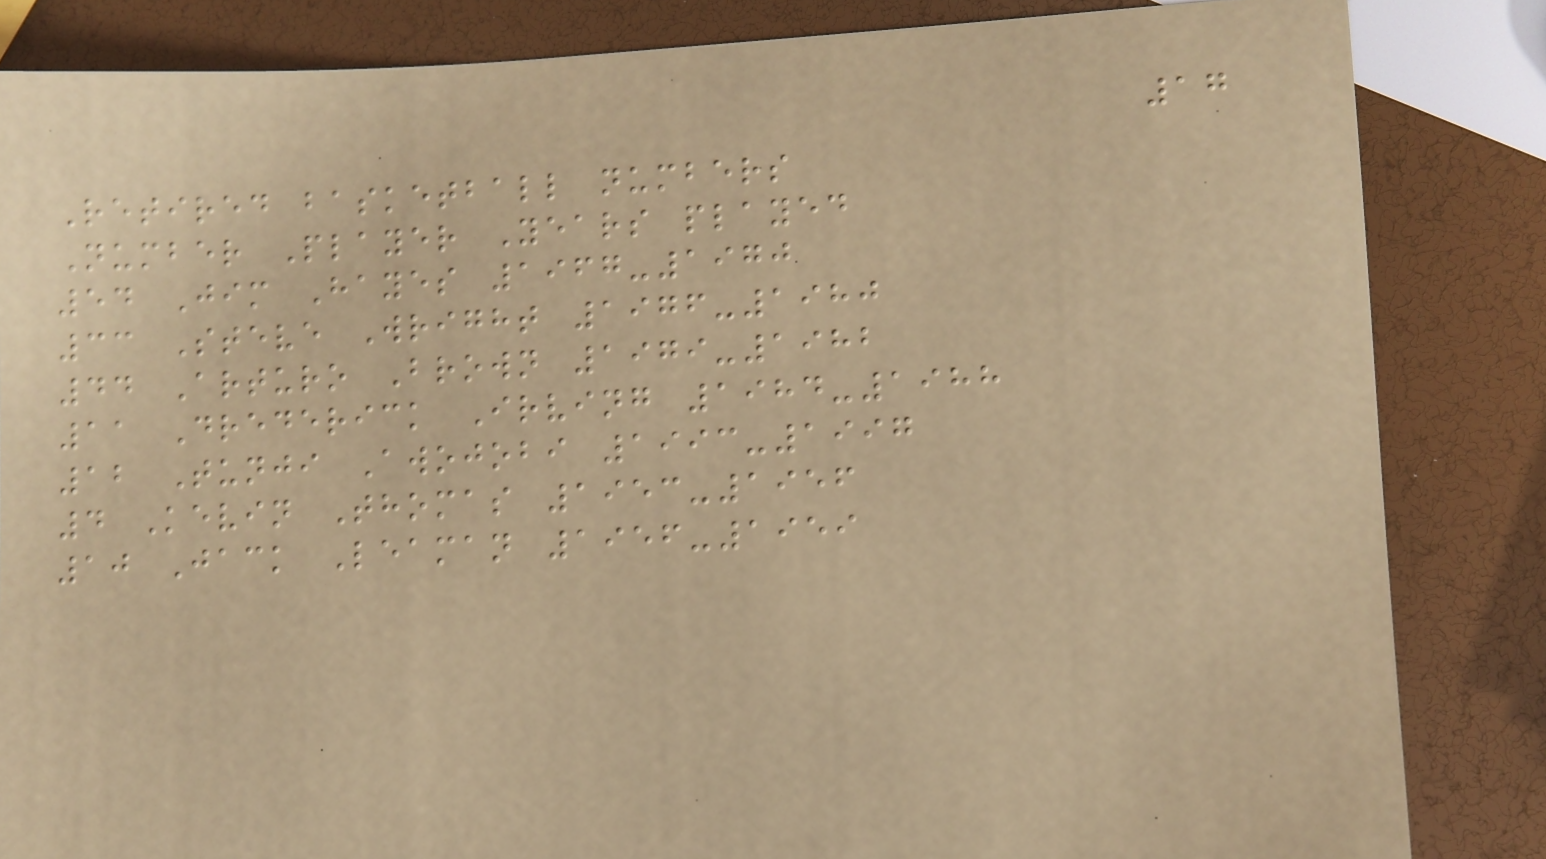17
Retired basketball numbers
Number Player Years played
54 Jim Hayes 1967-1970
33 Steve Wright 1976-1980
44 Arturo Brown 1979-1982
11 Drederick Irving 1984-1988
12 Tunji Awojobi 1993-1997
4 Kevin Thomas 1953-1956
10 Jack Leaman 1956-1959
